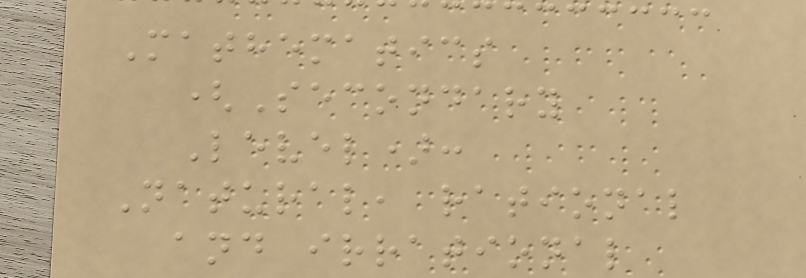Mathematics
(Secondary
Level):
Natural, rational
and irrational
